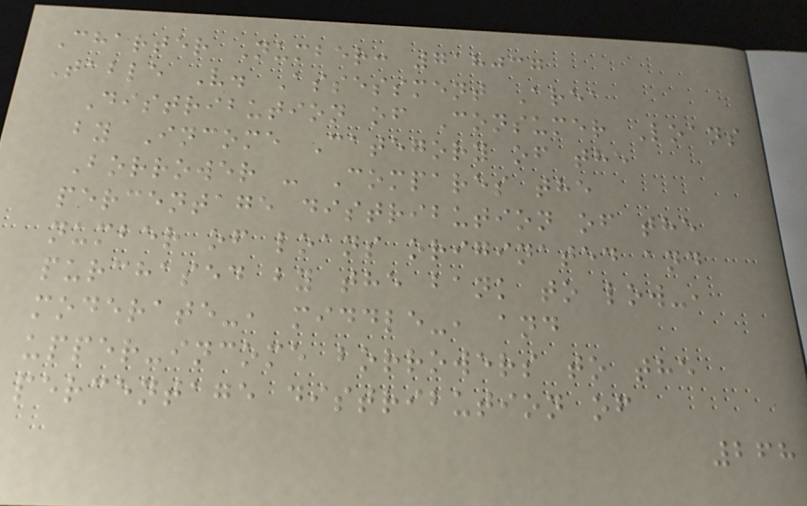Charter Number: 718037
Table V. Assessment Area
Distribution of Consumer Loans
by Income Category of the
Borrower - Compares the
percentage distribution of the
number of loans originated and
purchased by the bank to low-,
moderate-, middle-, and
upper-income borrowers to the
percentage distribution of
268
